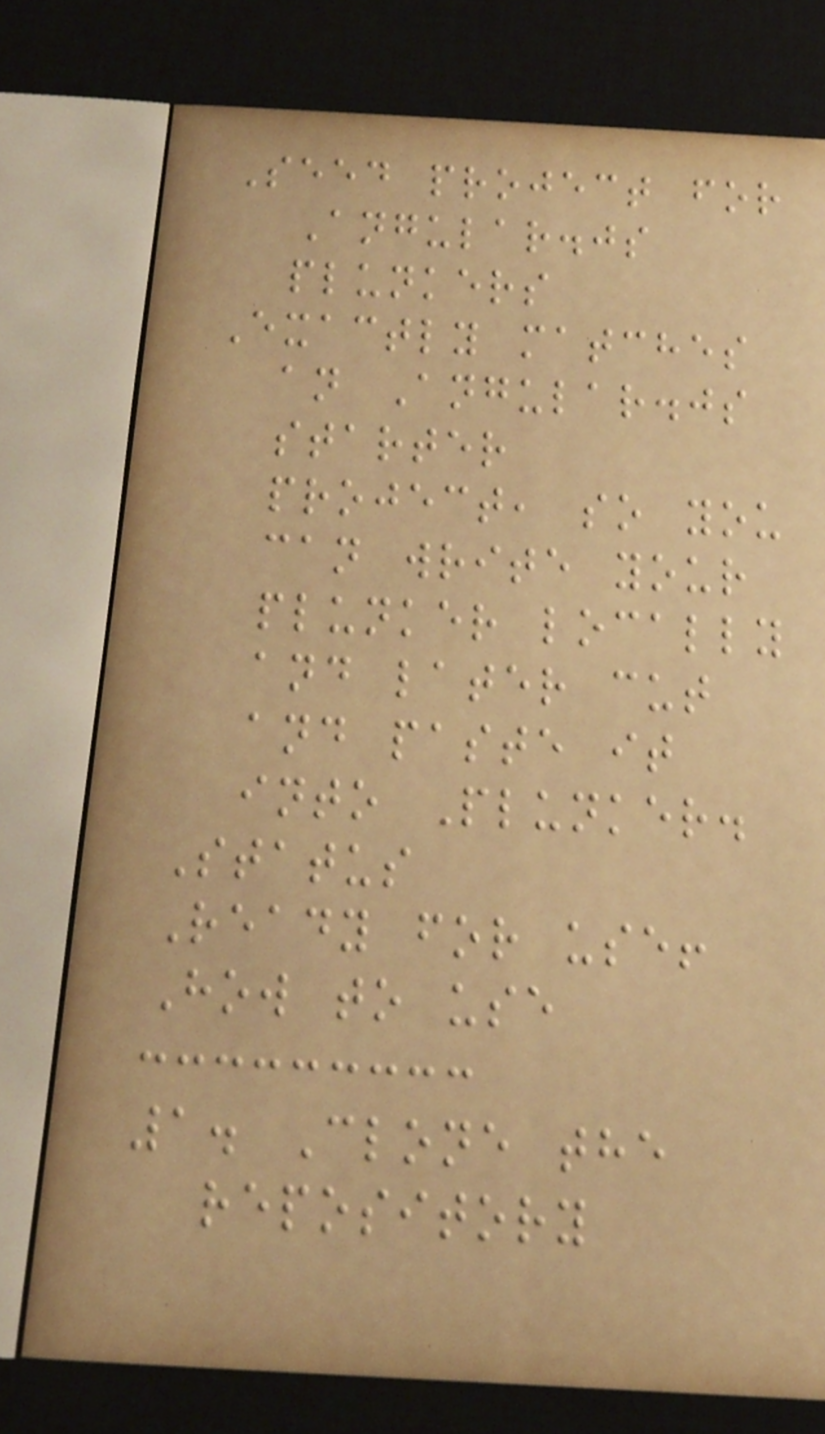Seed project for
Angular.js
plunkers
Exactly matches
an Angular.js
starter
project, so you
can write your
plunker locally
and later cut
and paste it
into Plunker.
Status
Ready for use!
How to use
1. Clone the
repository
